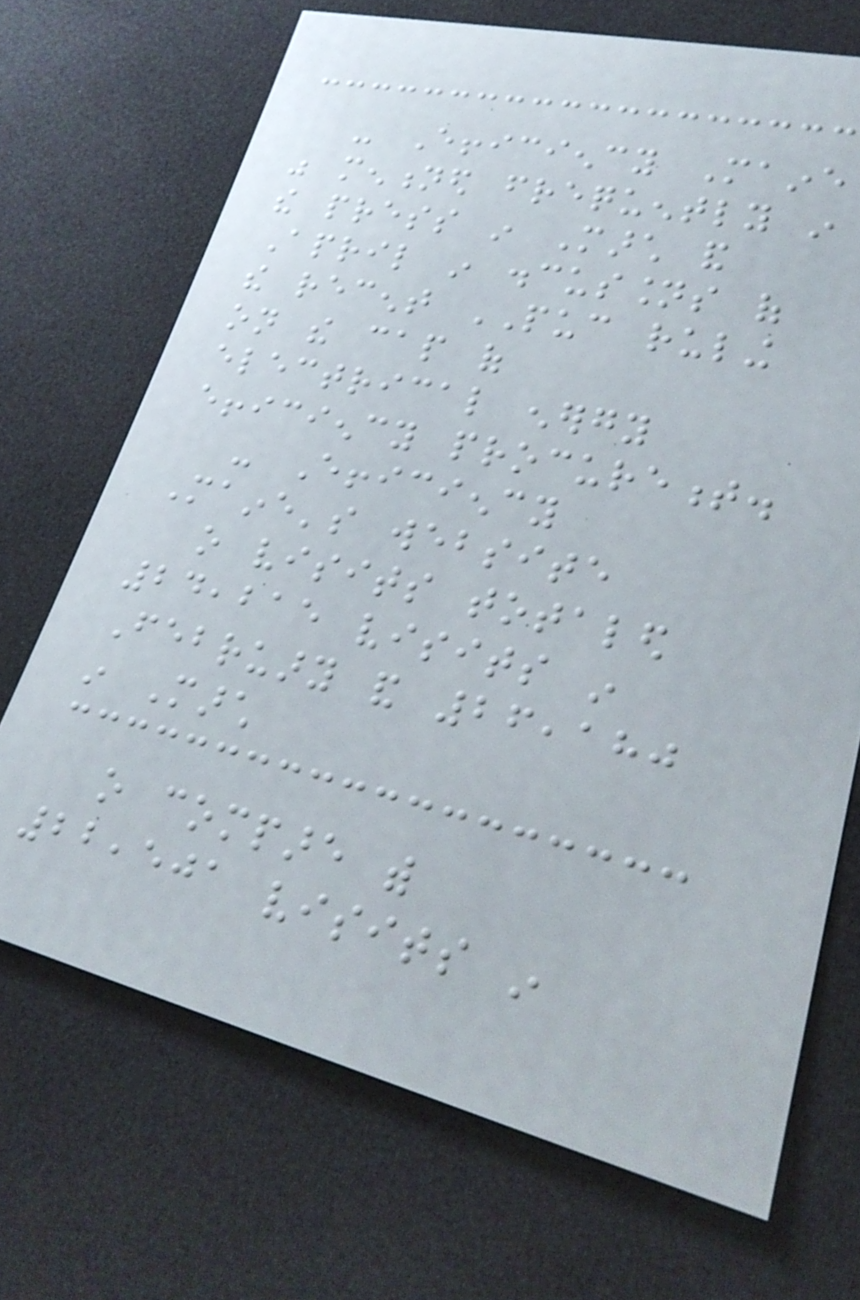- Efficiency Maine
was mentioned frequently in
the press in March and
April in discussions of
the recent PUC ruling
on the cap of
electrical energy
efficiency procurement.
- Efficiency
Maine's website
o visits totaled
24,215 visits in
February and 26,180
in March
o compare with
22,501 visits in
